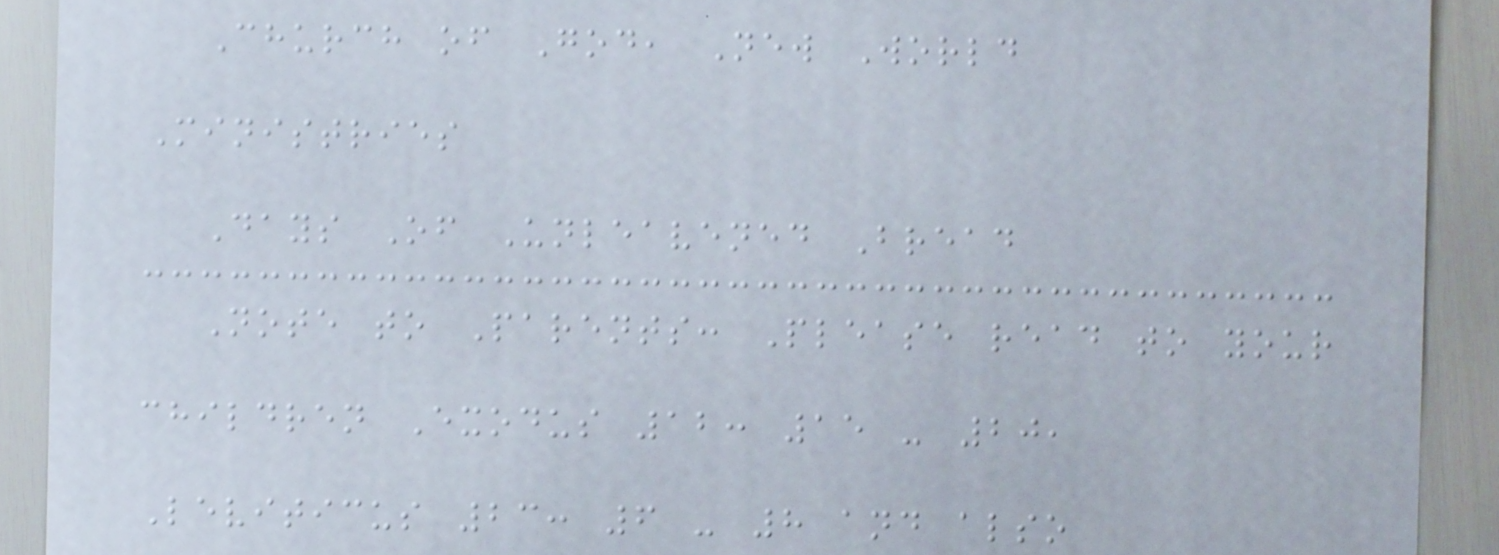Church of God, New World
Ministries
Days Of Unleavened Bread
Note to Parents: Please read to your
children Exodus 12: 15 - 20,
Leviticus 23: 6 - 8 and also
